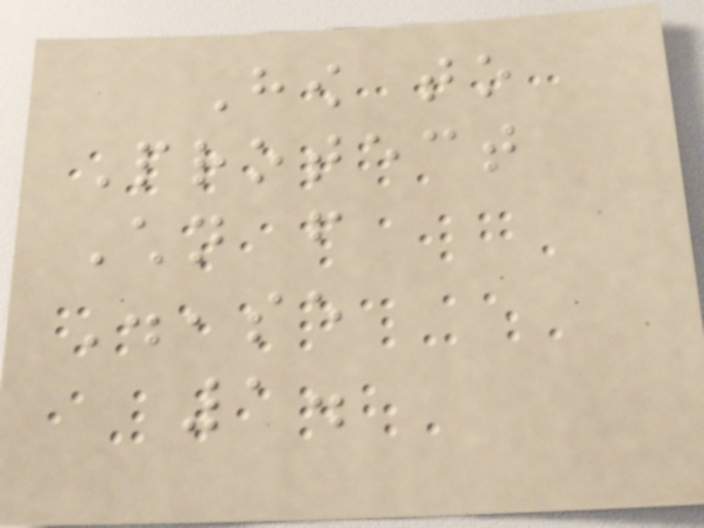How to
Protect
Children from
Disease
1.
